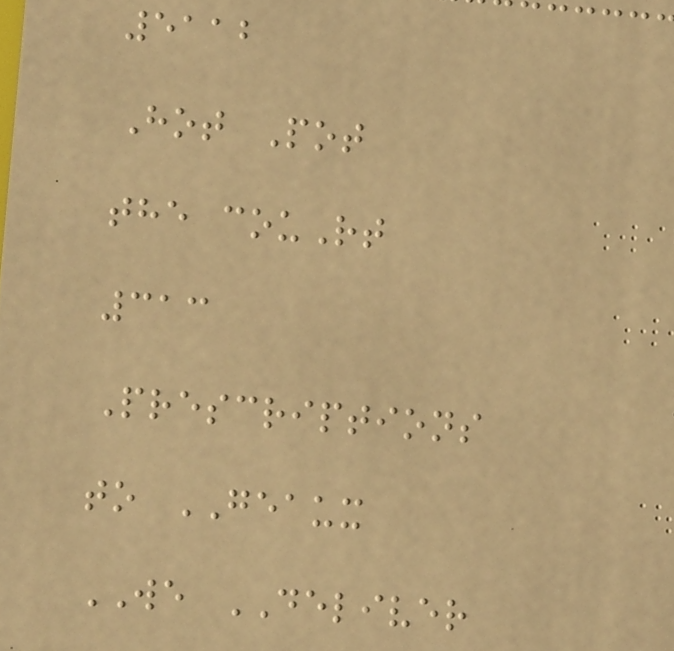5112
Hot Pot
the couRt
313
Prescriptions
to GEAUX
WE DELIVER
